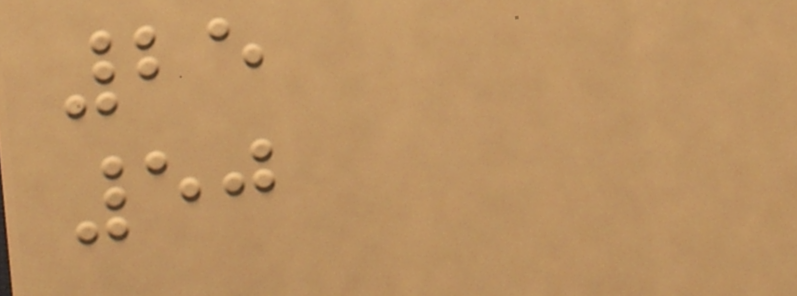25
50
